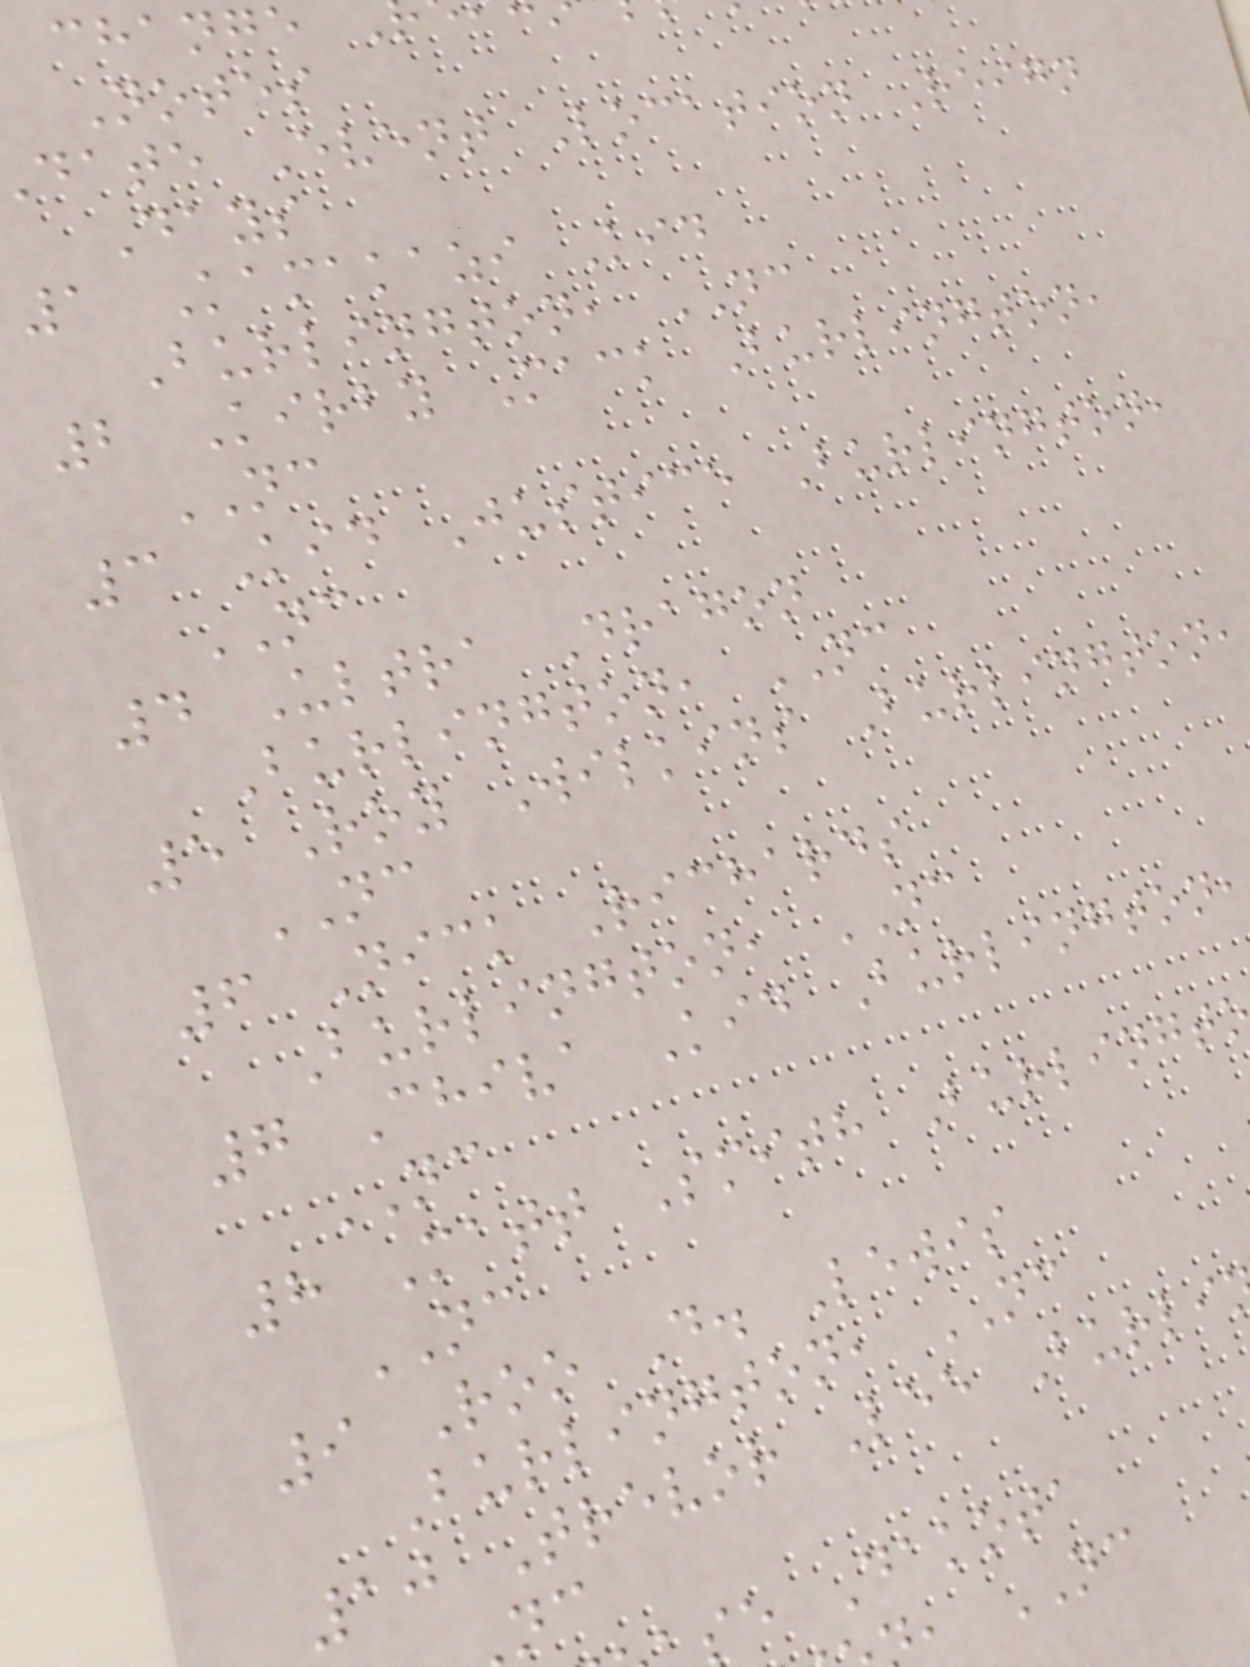change
Notes
date Event Location Reign
Days
1 Kamakazi Kid
Burlington, NC
2 Kirby Mack Burlington,
NC
3 Kid Justice Burlington,
NC
4 Ultra Dragon
Burlington, NC
5 Roy Wilkins Burlington,
NC
6 Nick Richards
Burlington, NC
7 Chiva Kid Burlington
NC
8 Matt Smith Burlingt
NC
9 Roo D. Lewis
Burlington, NC
10 Trevor Lee Burli
se Dakota
, NC
